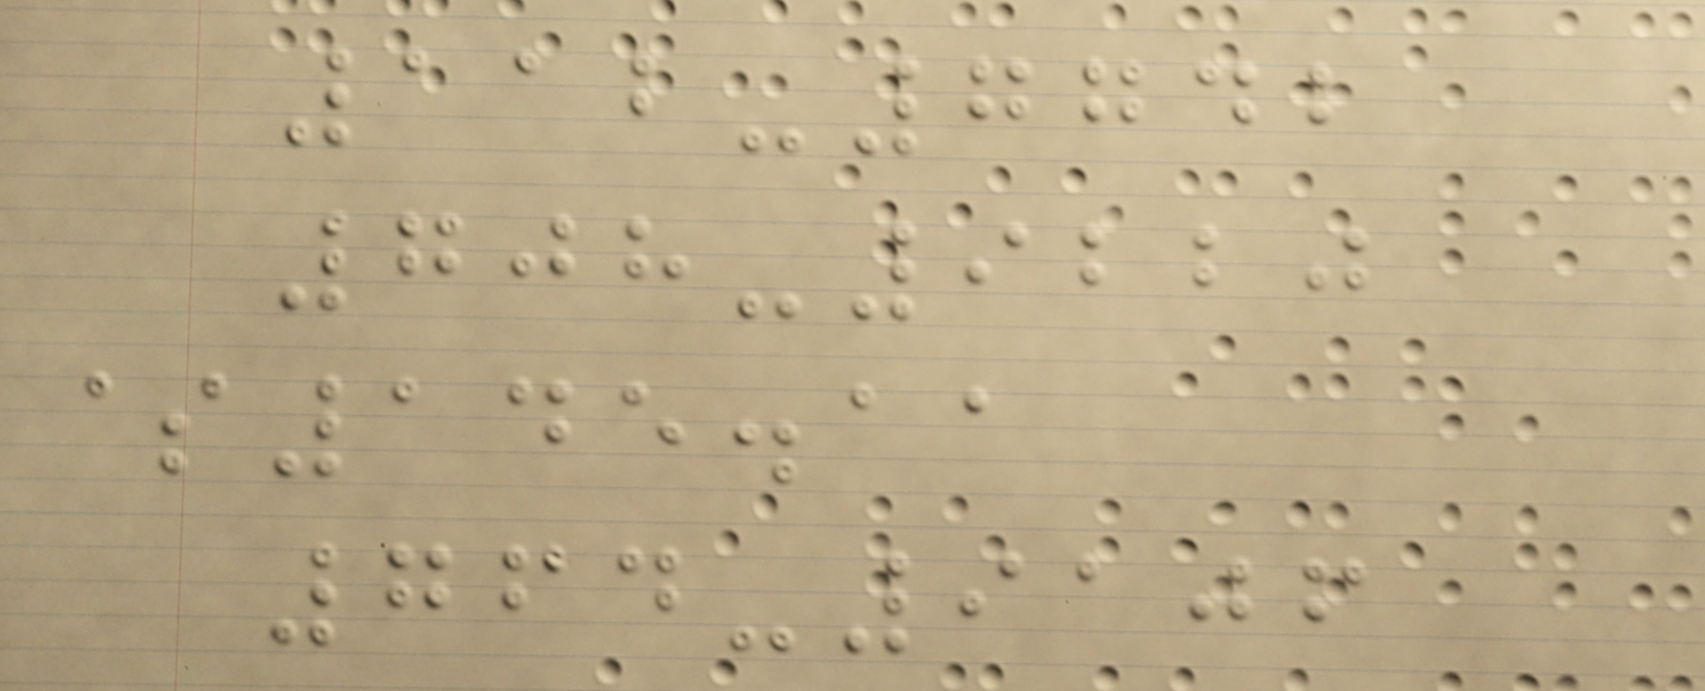112-7742
708-9220
$145.11
764-9106
